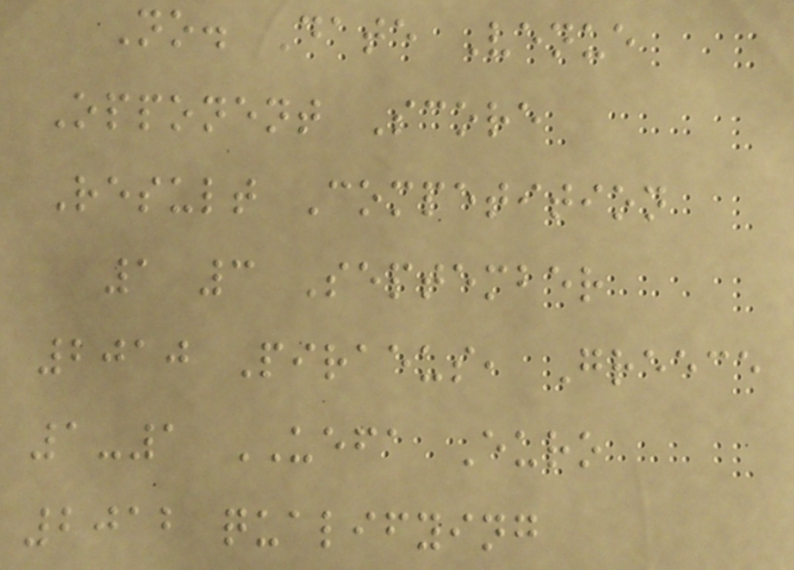No. Date Venue
Opponent Score
Result Competition
1 3 September
2010 Piraeus, Greece
1-1 UEFA Euro
2012 qualifying
